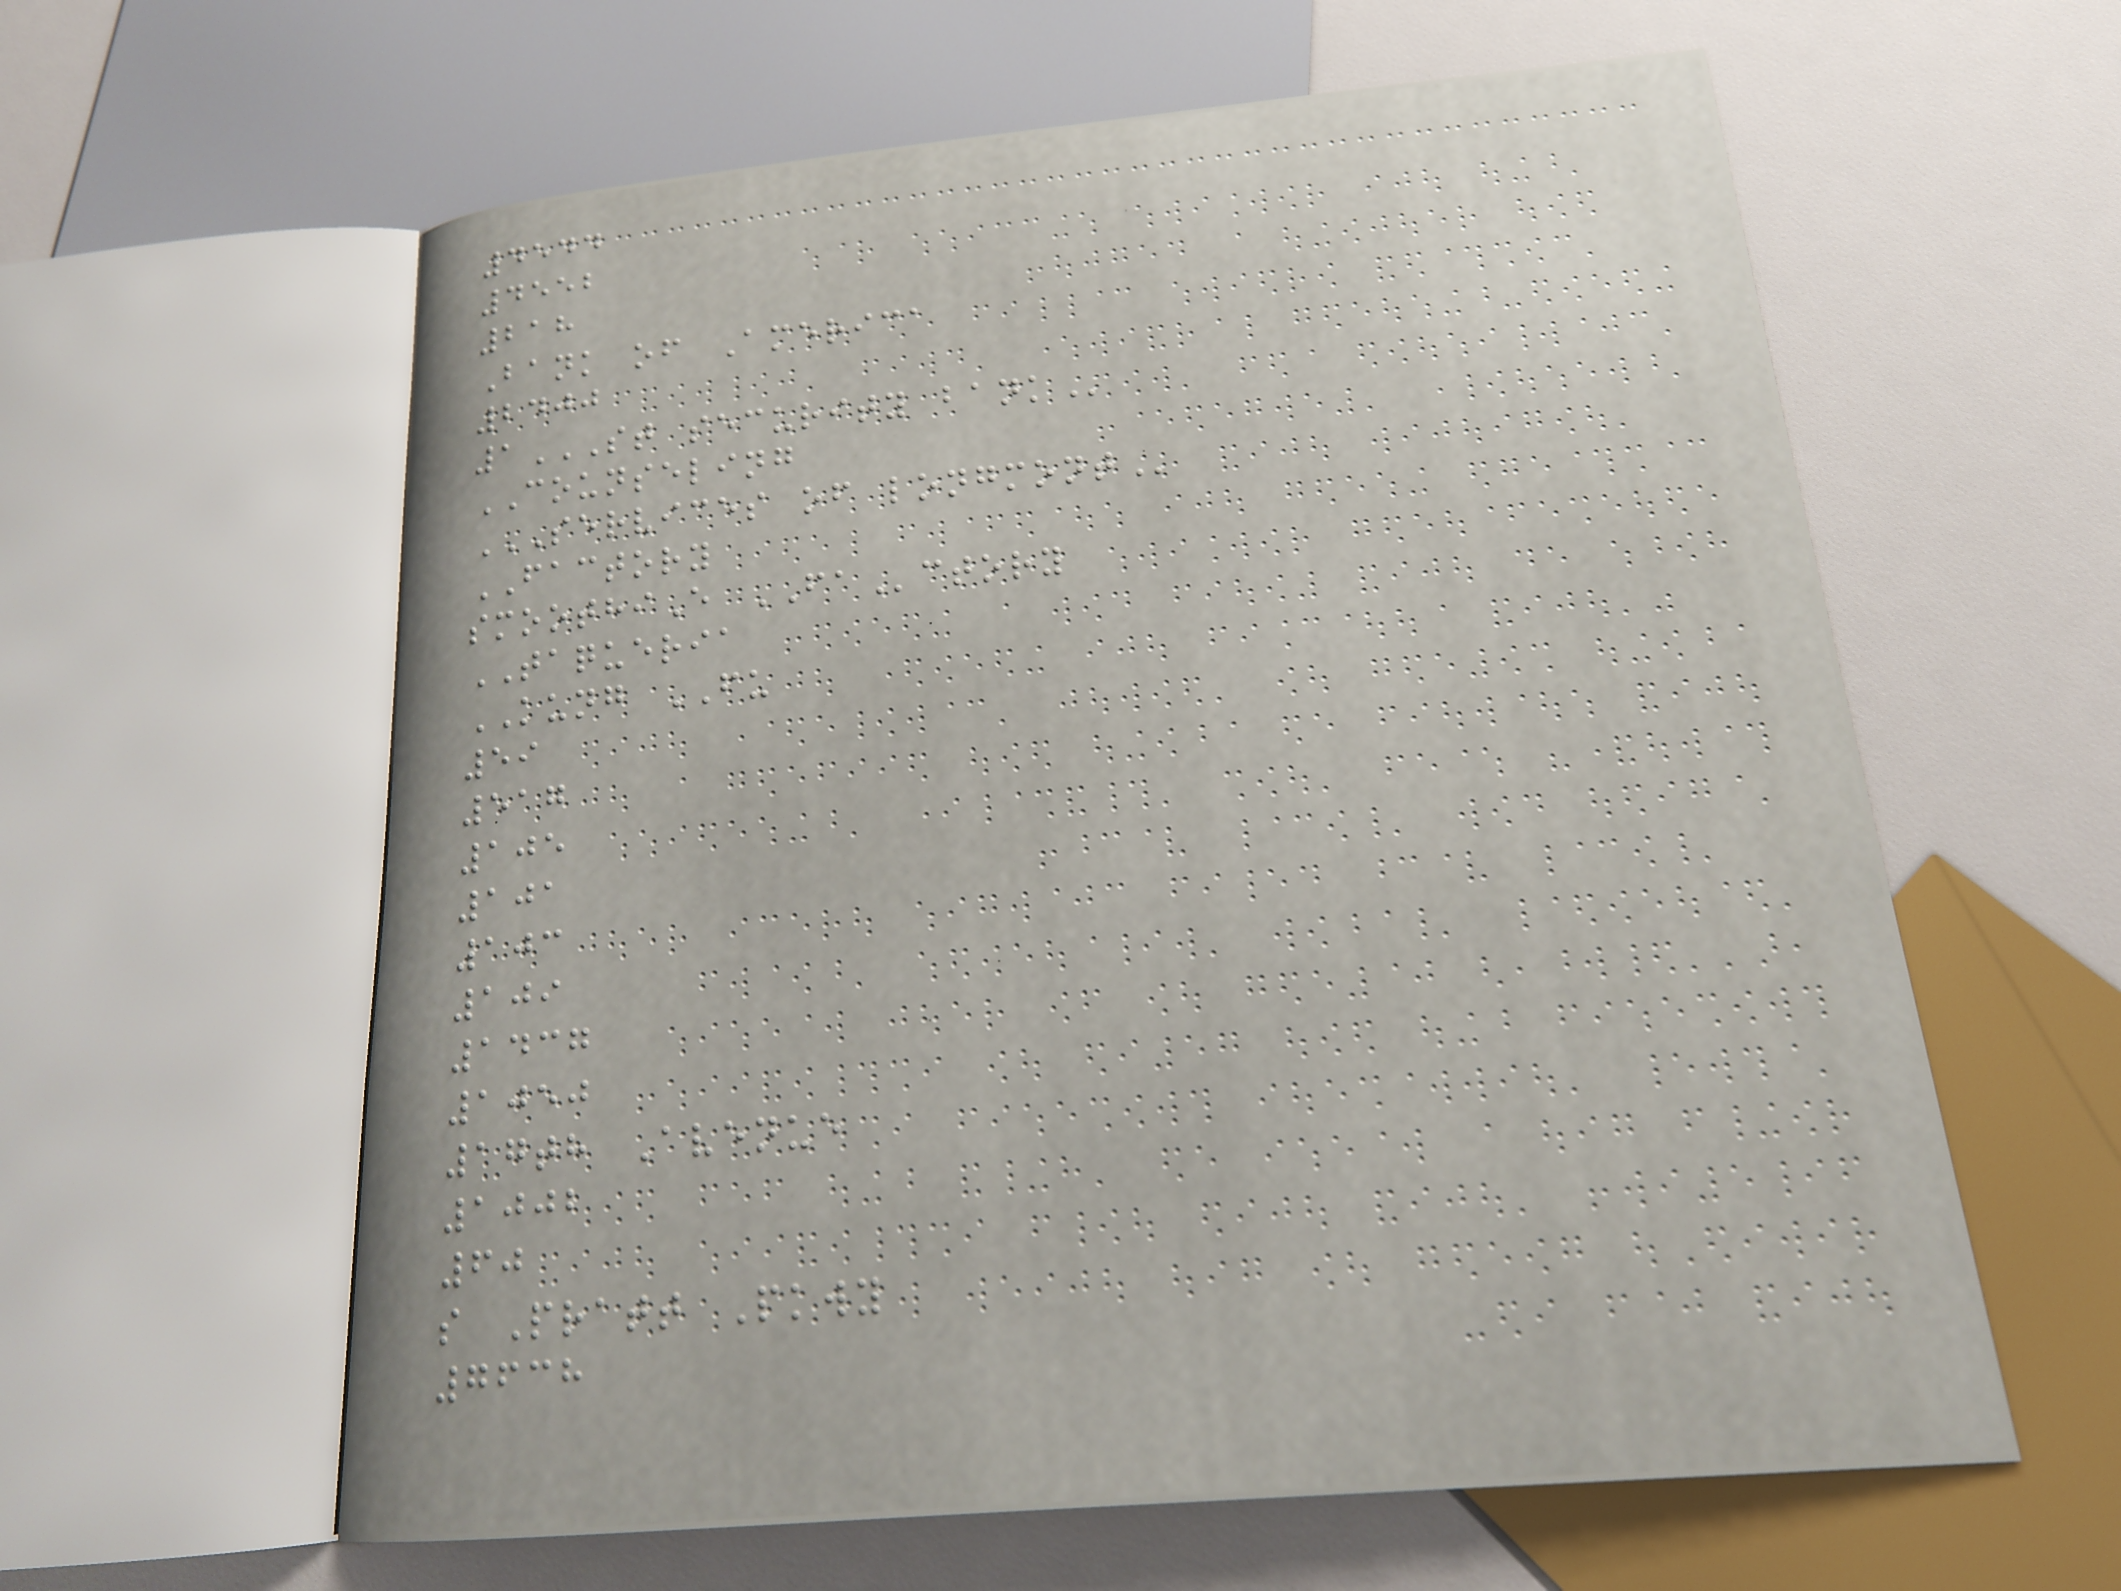4544
4552
218
Bank of America
2400
1ST SECURITY BANK
COUNSELING
SERVICES OF LONGMONT
FACTORY
smoothiE FActory
TAQUERIA
KUNG FU
59
517
105
101
103
109
1437
1050
17th Avenue
1002
60
s Pratt Pkwy
7638
